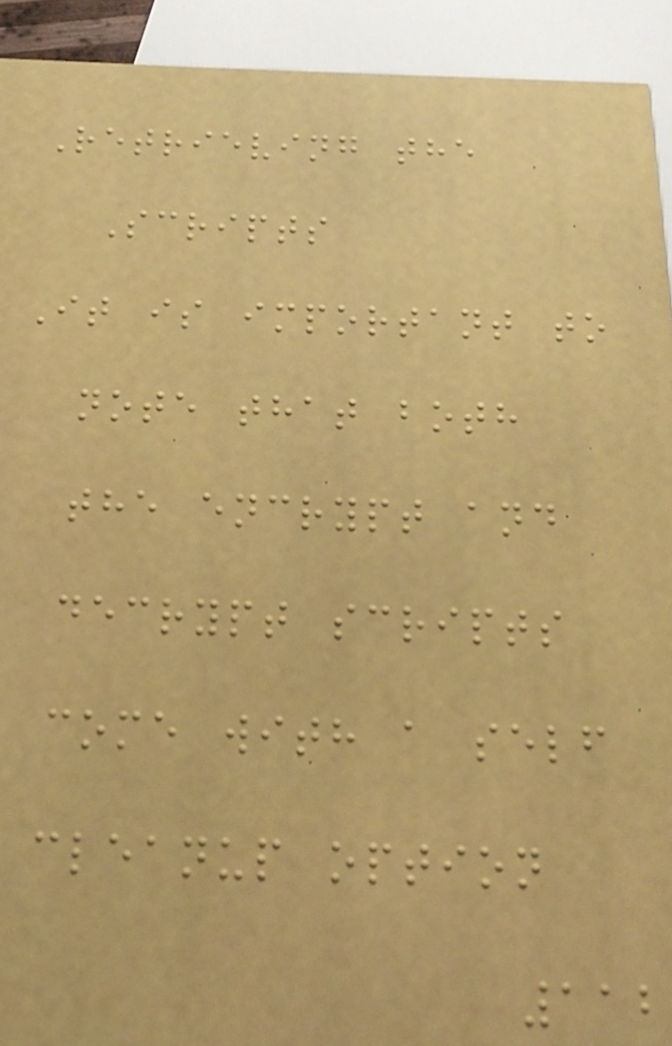Retrieving the
Scripts
It is important to
note that both
the encrypt and
decrypt scripts
come with a self
cleanup option
112
